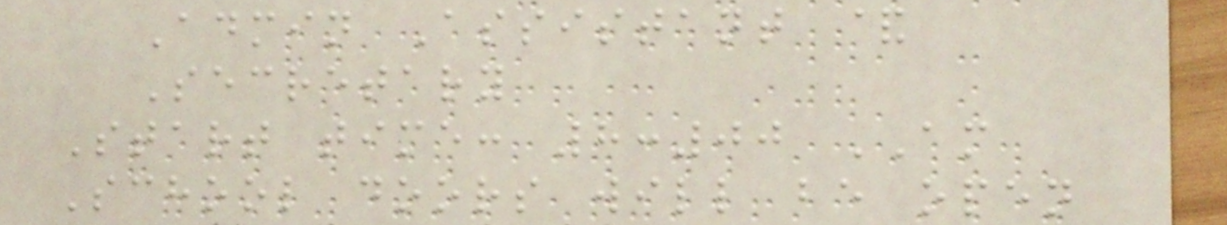Admin Assistant &
Secretary
Start time: 8:00 AM
School doors will be open
